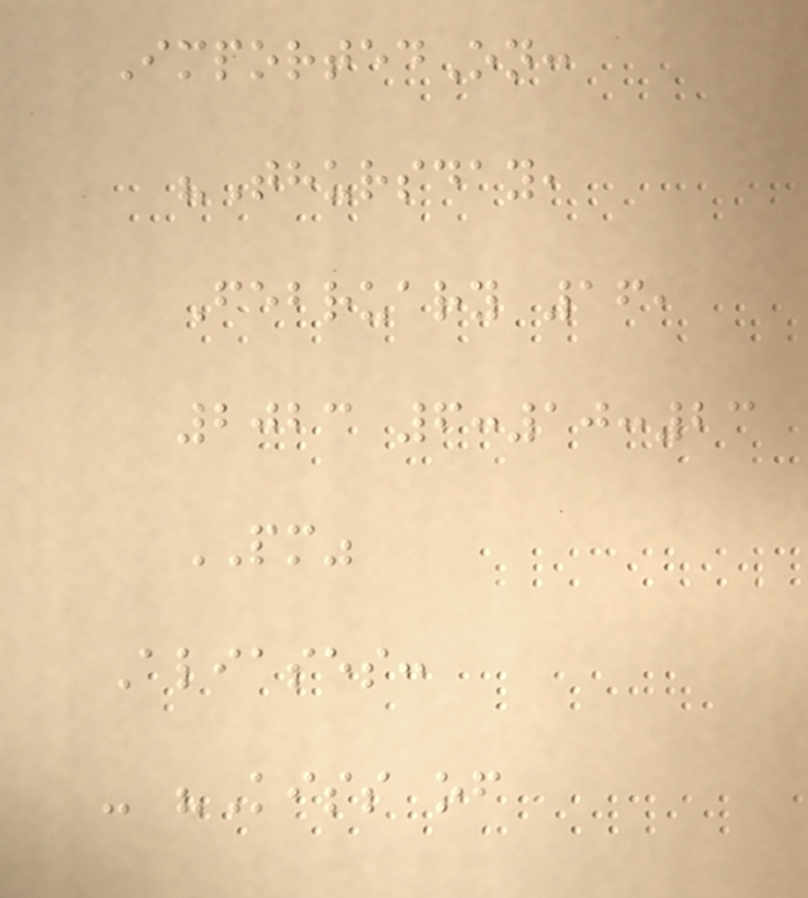ImportedOn:
"Thursday,
February 16,
2023 6:10:23
PM"
Aliases:
- "Kiss of
